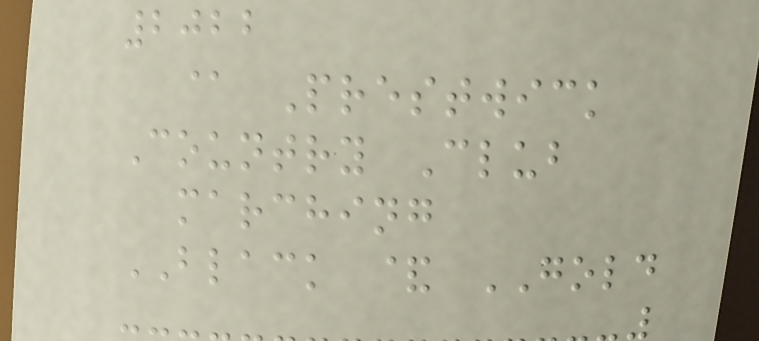2022
@ Prestwick
Country Club
marching
BLACK & GOLD
